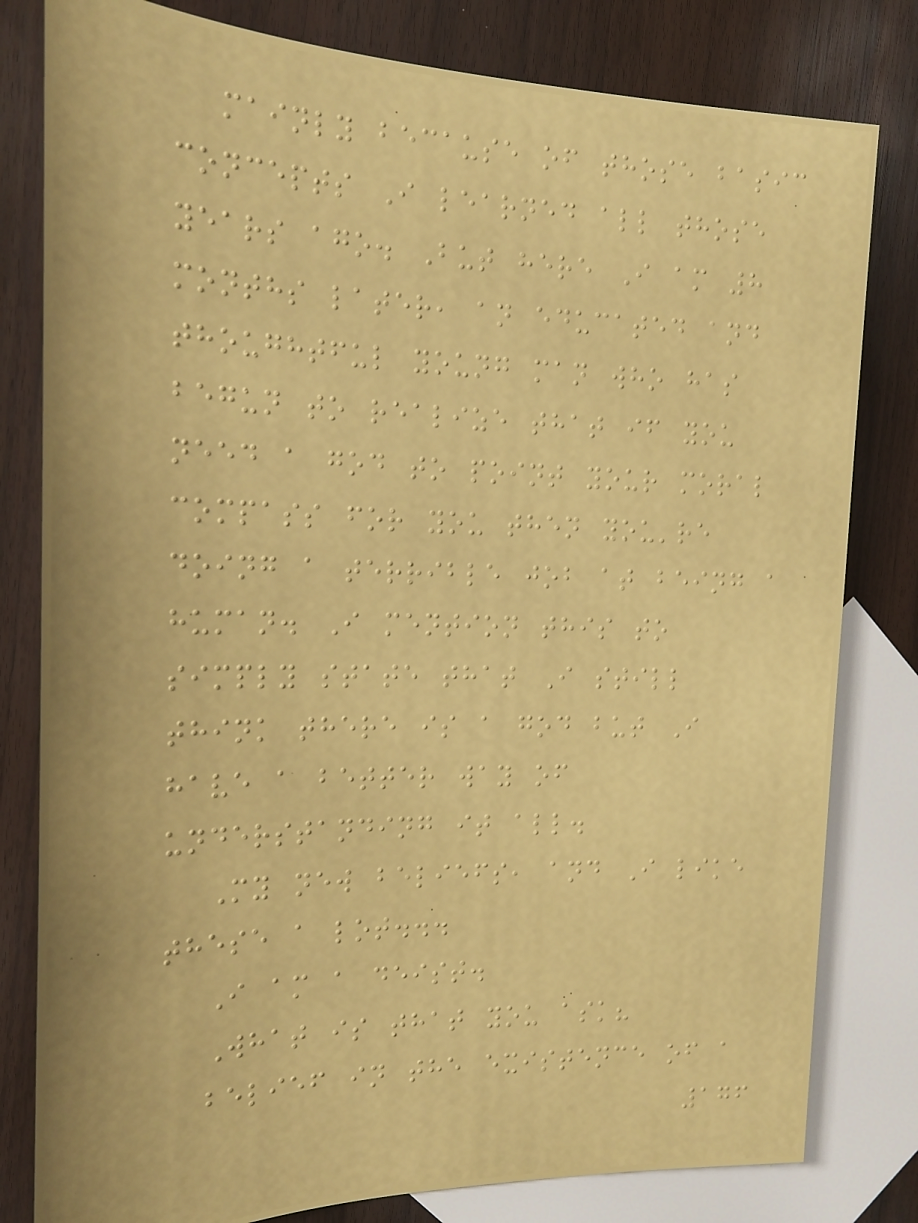mainly because of those basic
concepts I learned all those
years ago. But here I am 8
months later, an educated and
thoughtful young man who has
begun to realize that if you
need a god to point your moral
compass for you then you're
doing a terrible job at being a
human. I mention this to
simply state that I still
think there is a god but I
have a better way of
understanding it all.
My new beliefs, and I like
these a lot...
I am a deist.
What is that you ask?
belief in the existence of a
176
